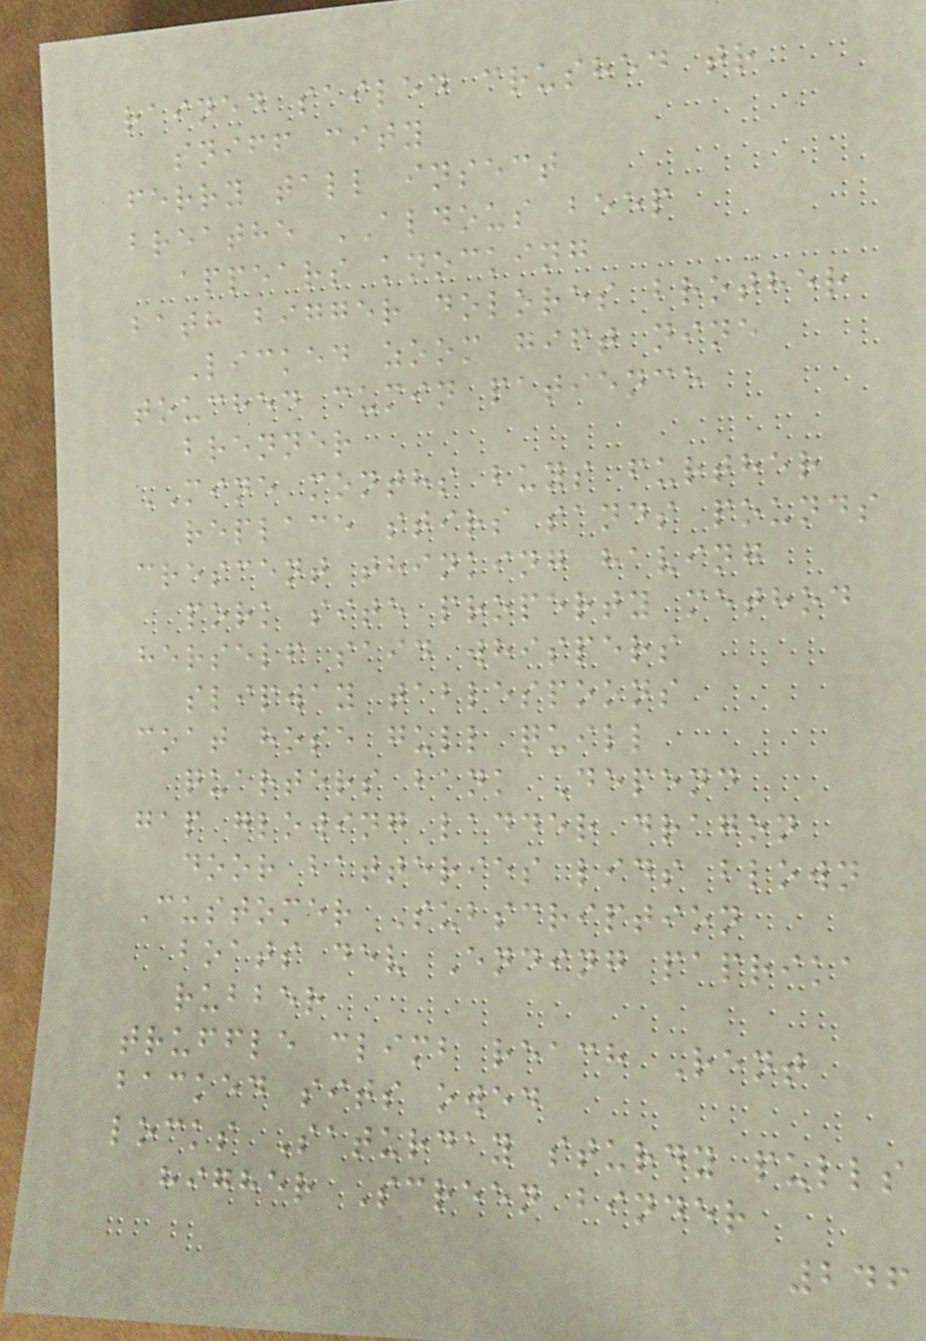rained sailed crushed tr
sniff city
ferry tall insect
breathe ALDOUS beep
appears knocking
bath bigger dolores brother
Licked zoom gift nine
touched cumin patience
brenner
MINE months buys further
replace stirs sands pounds
crescent thinking having
pork site property method
herself said whispers
slipway tablespoons
coat hose gull quill
quarters bank Depend
gap glowing ladder dragon
door batteries lids blown
Customer Subscription
boats dev Ending paprika
rubber
truffle climb reach Rent
backed sits owed
locks Saturday sturdy pulls
higher Screen binder
246
